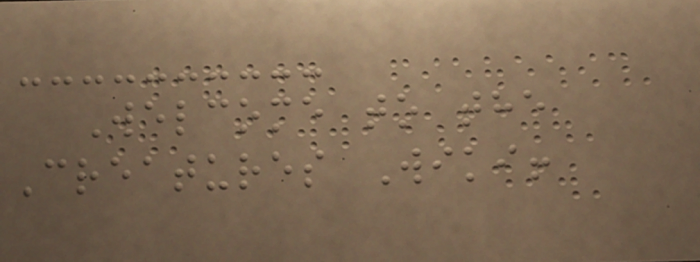Welcome to the
Creatures Wiki!
